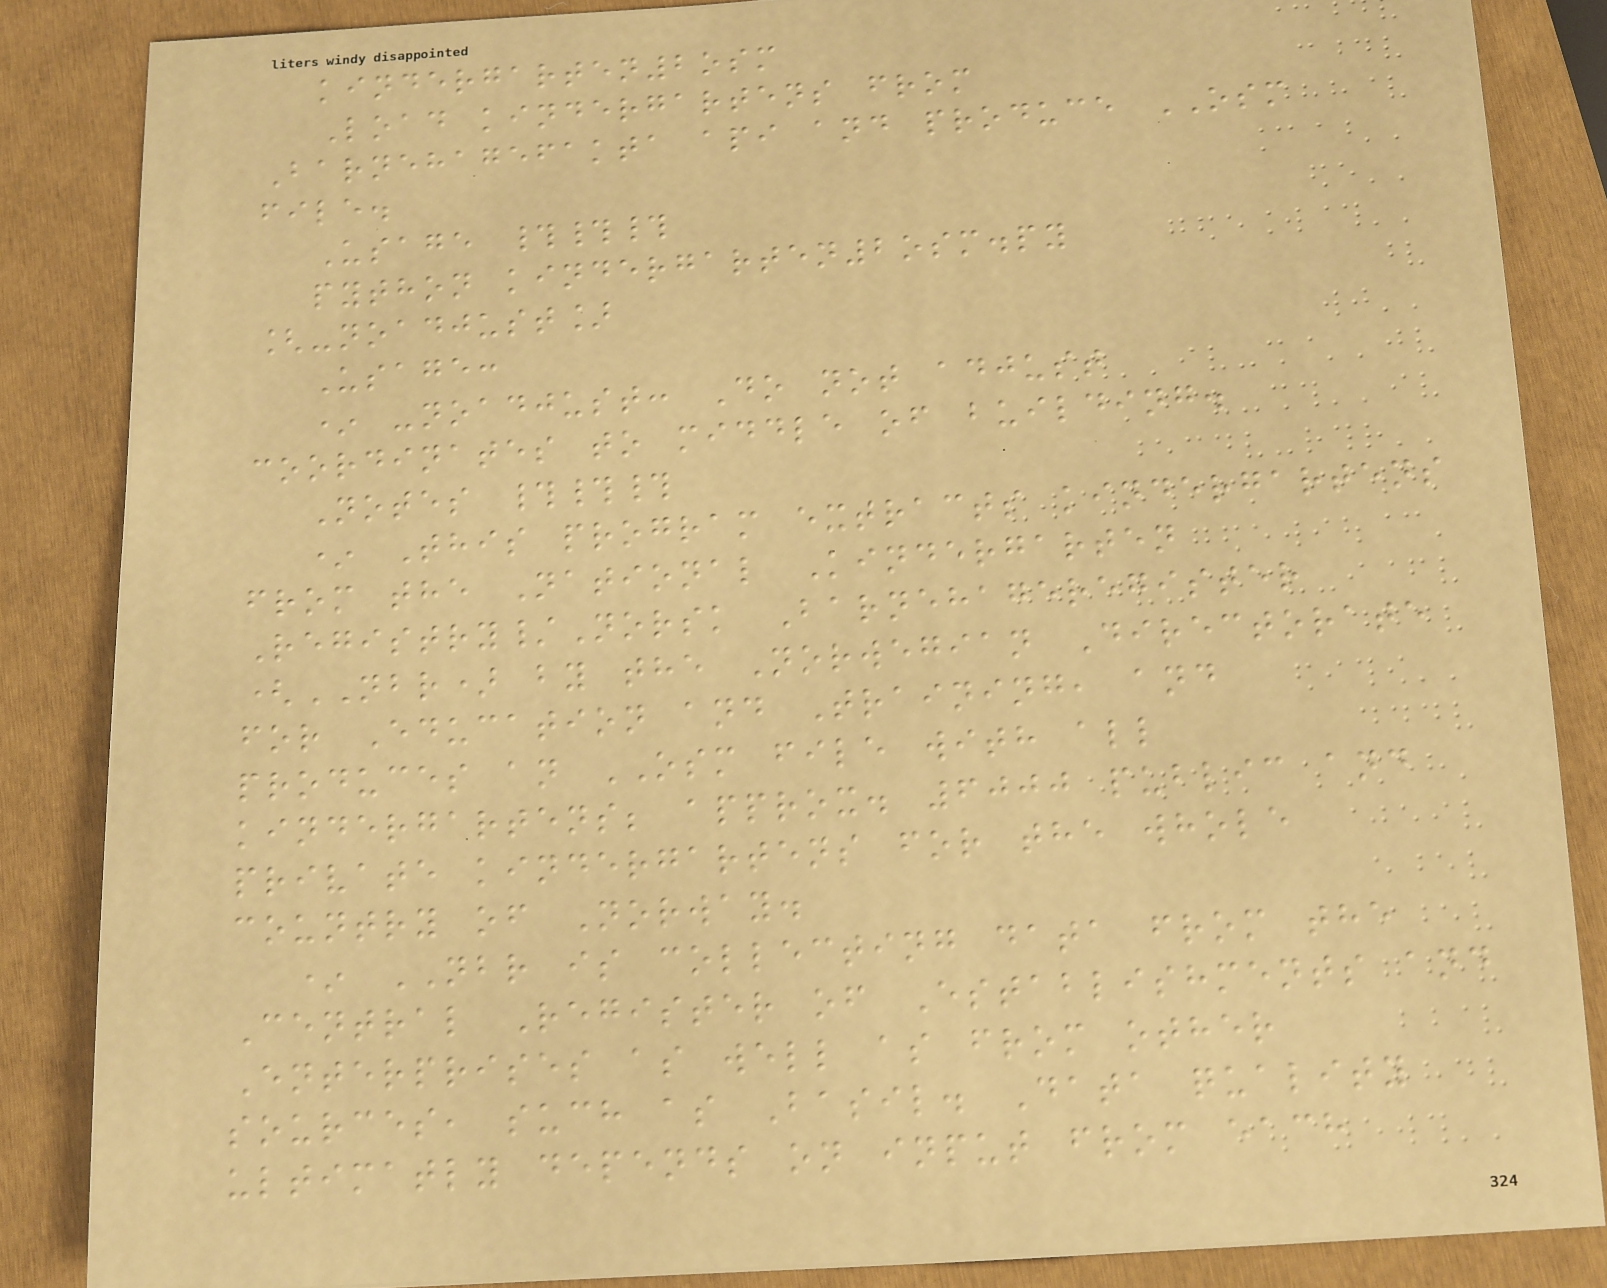kindergarten2osm
Load kindergartens from
Barnehagefakta api and produce OSM
file.
Usage ###
python kindergarten2osm.py
[-noadjust]
Usage:
* -noadjust: Do not adjust
coordinates to middle of building.
Notes ###
* This program extracts kindergartens
from the National Kindergarten
Registry/Norsk Barnehageregister
(NBR) by the Norwegian Directorate
for Education and Training, and
produces an OSM file with all
kindergartens; approx. 6000 public and
private kindergartens for the whole
country of Norway.
* NBR is collecting data from the
Central Register of Establishments and
Enterprises as well as from other
sources, such as Basil. Data quality
ultimatly depends on input from each
